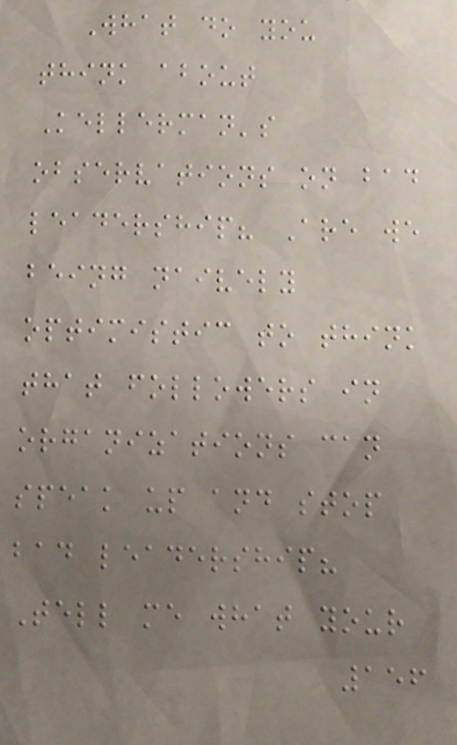What do you
think about
Kellerman's
observations on bad
leadership? Are we
being naively
optimistic to think
that followers in
organizations can
speak up and stop
bad leadership?
Tell me what your
156
